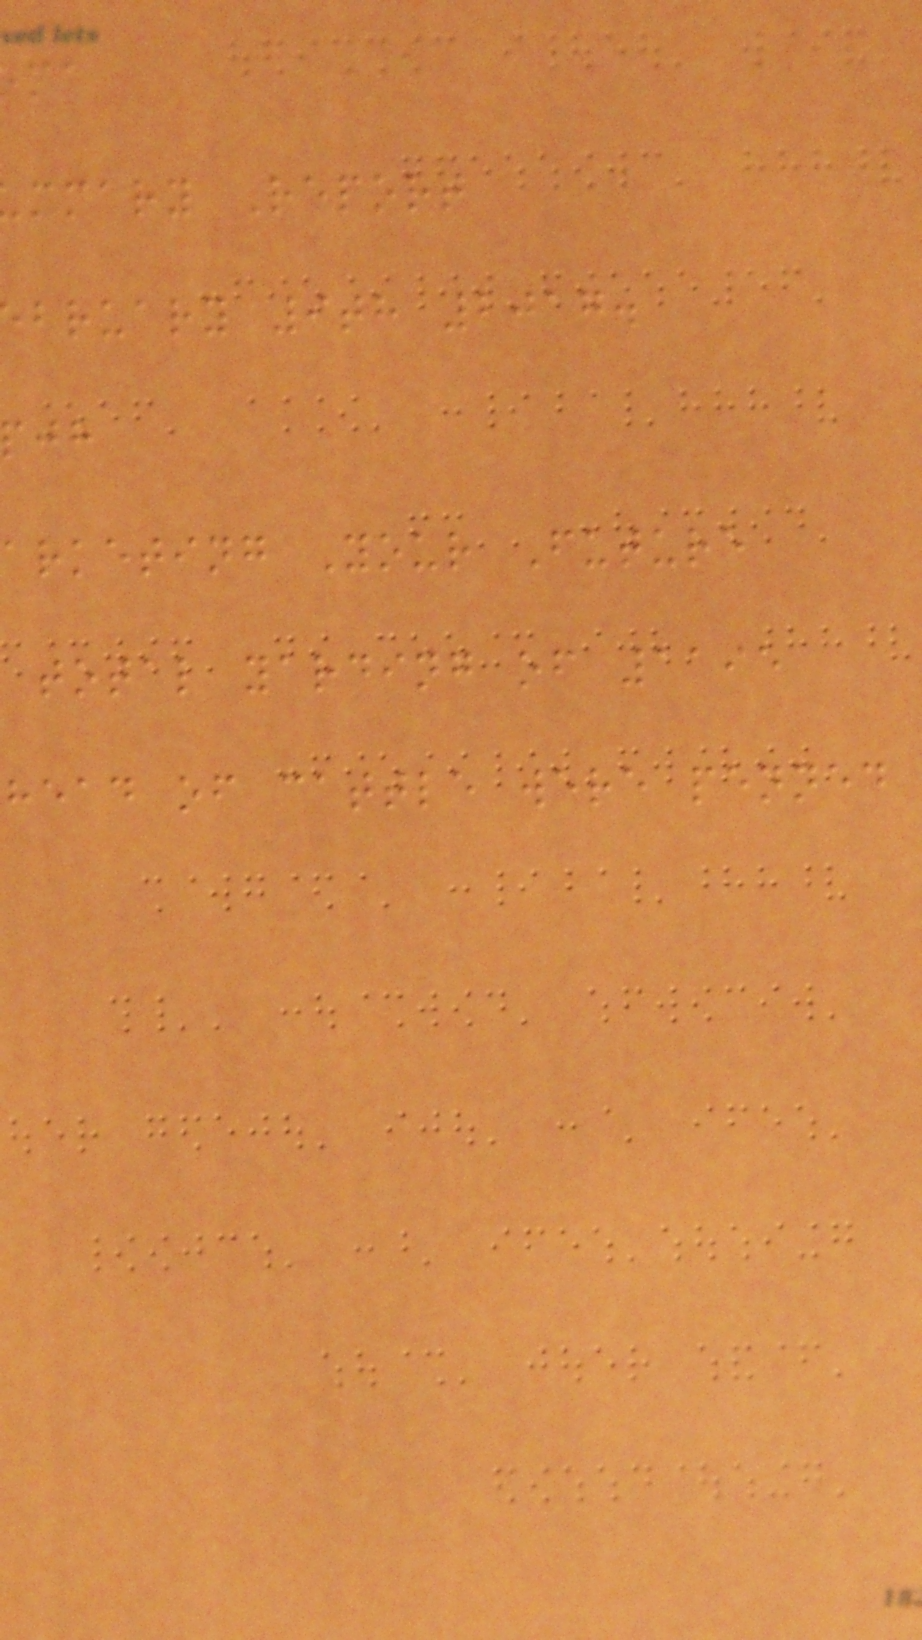mmary Report
bruary 9th 2017.
arketing Your Future
total yarding of 1195
head of cattle were penned
